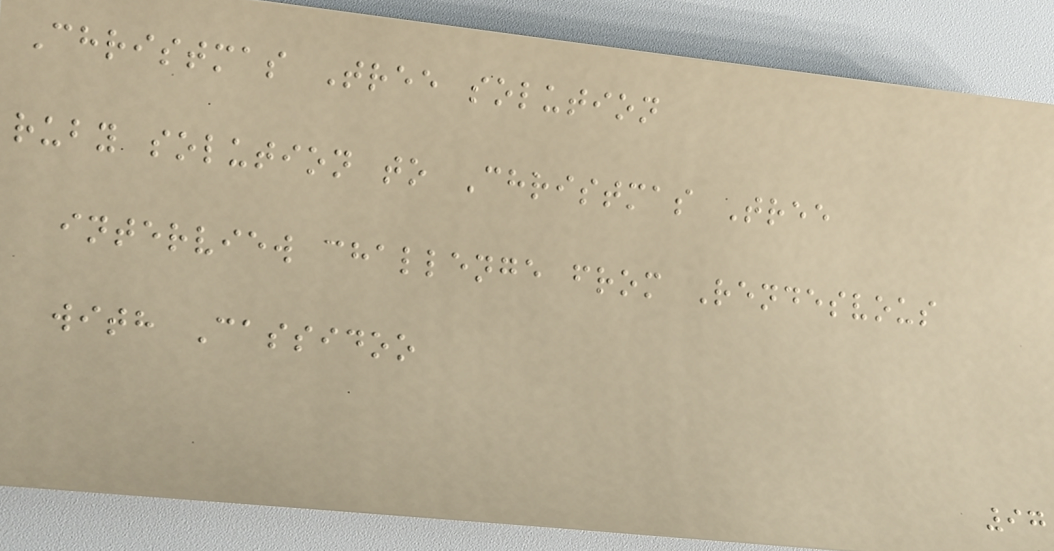Christmas Tree solution
ruby solution to Christmas Tree
interview challenge from Rendesvous
with Cassidoo
97
